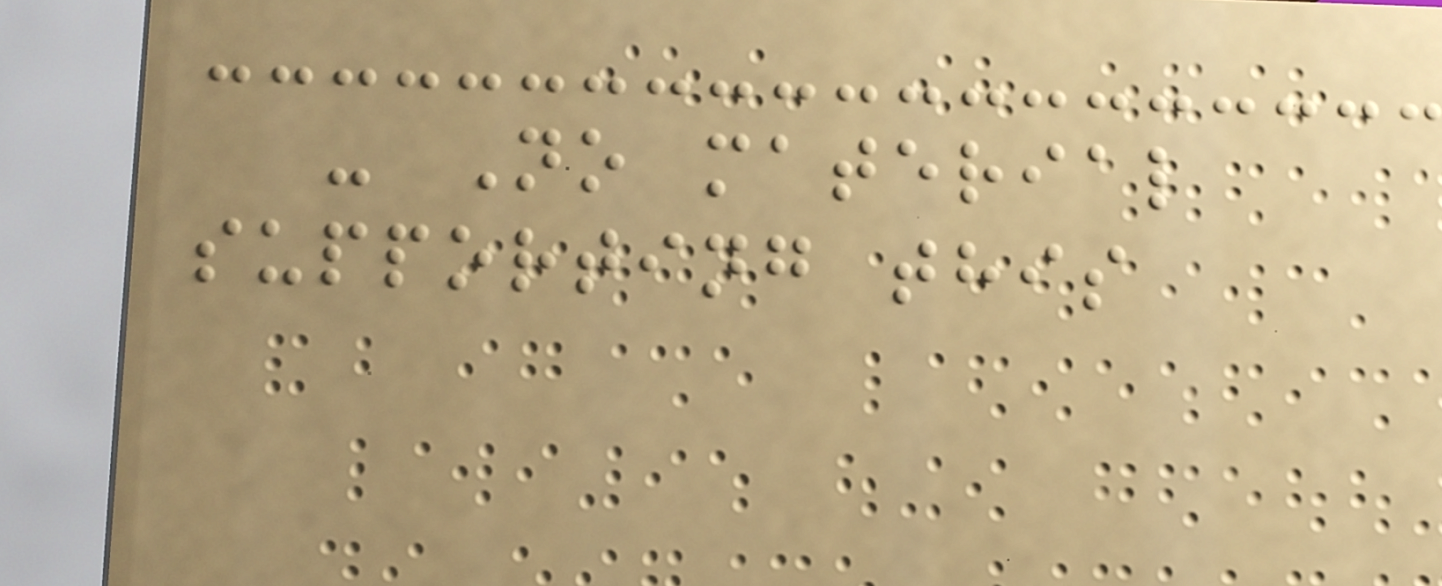- No material
supporting this
